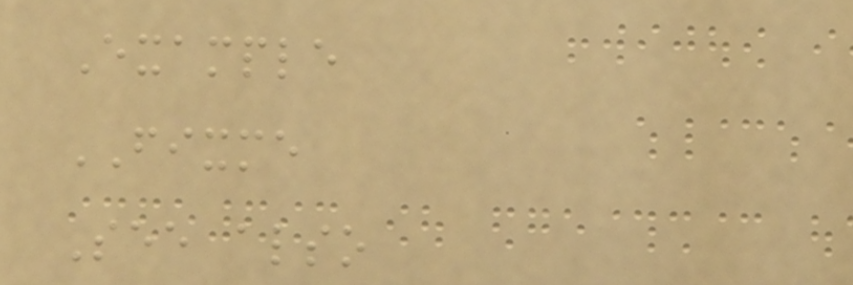Example
FIXME
See also
